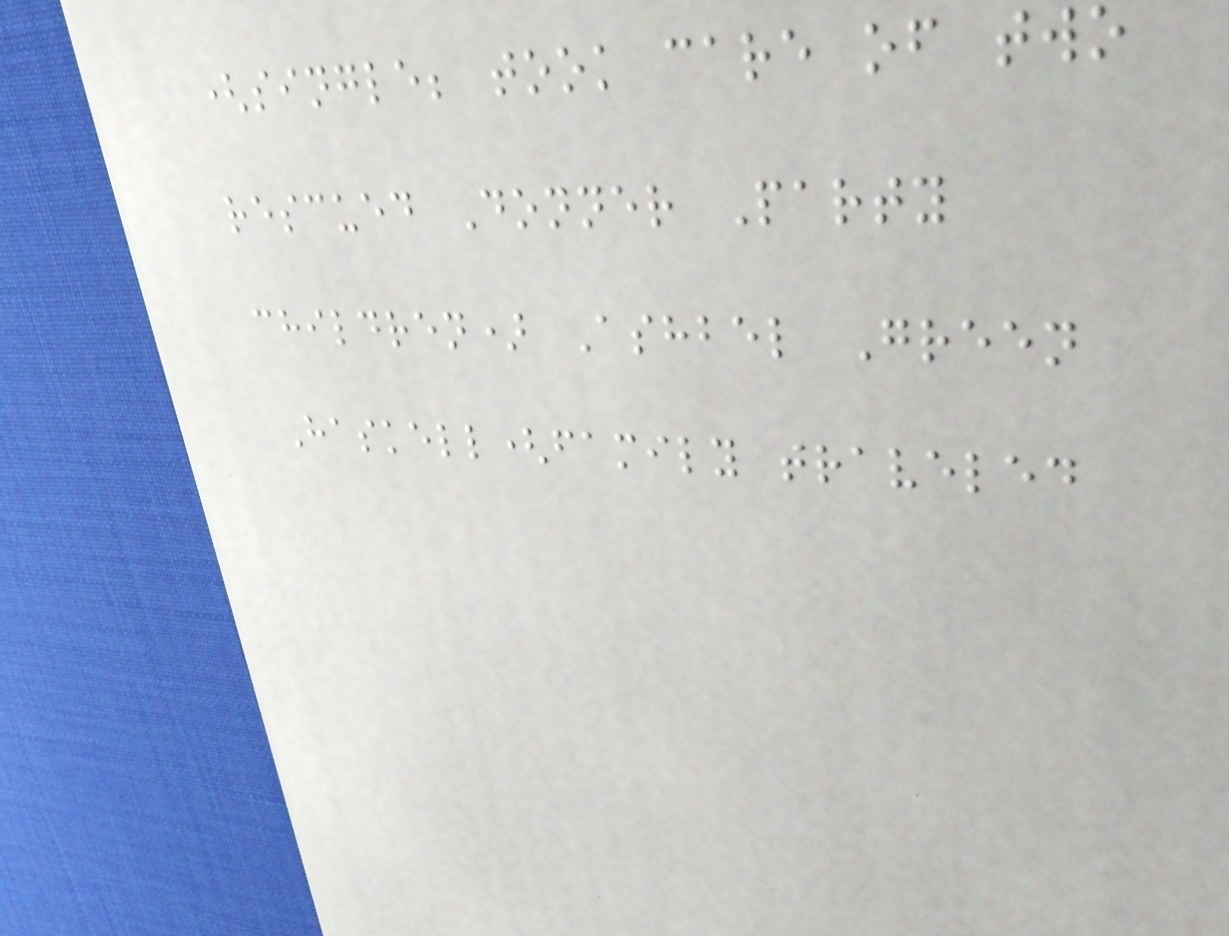(single; took care of two
rescued Donner Party
children) Ashbel Green
Haskell(family traveled
